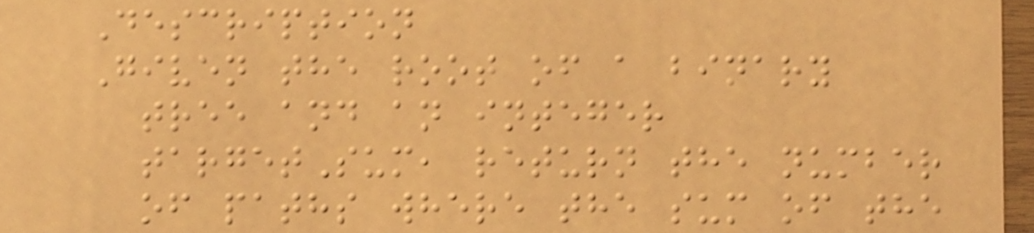Description
Given the root of a binary
tree and an integer
targetSum, return the number
of paths where the sum of the
